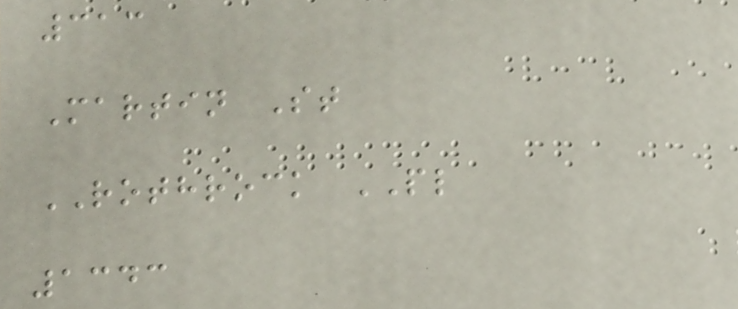313
Martin St
ROTHROCK PL
1343
